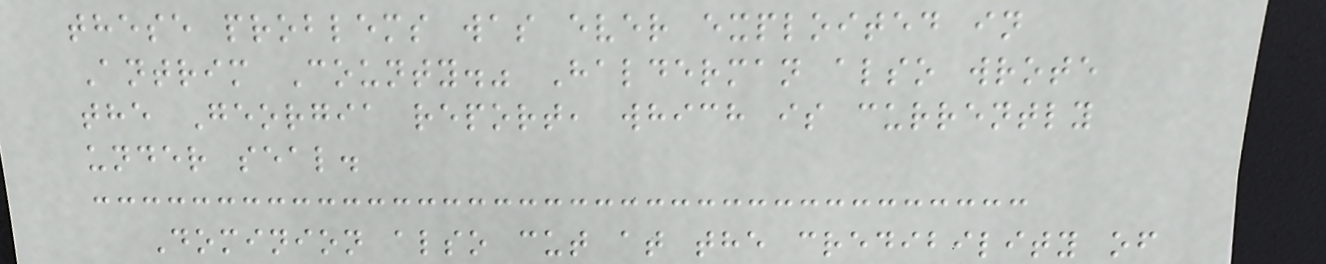these problems was ever exploited in
Antrim County." Halderman also wrote
the Georgia report, which is currently
under seal.
Dominion also cut at the credibility of
